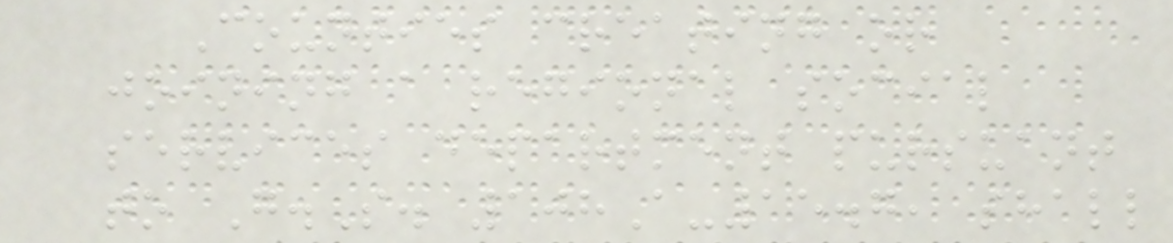Counties creating or
joining a regional social
services department pursuant
to G.S. 108A-15.7, shall
